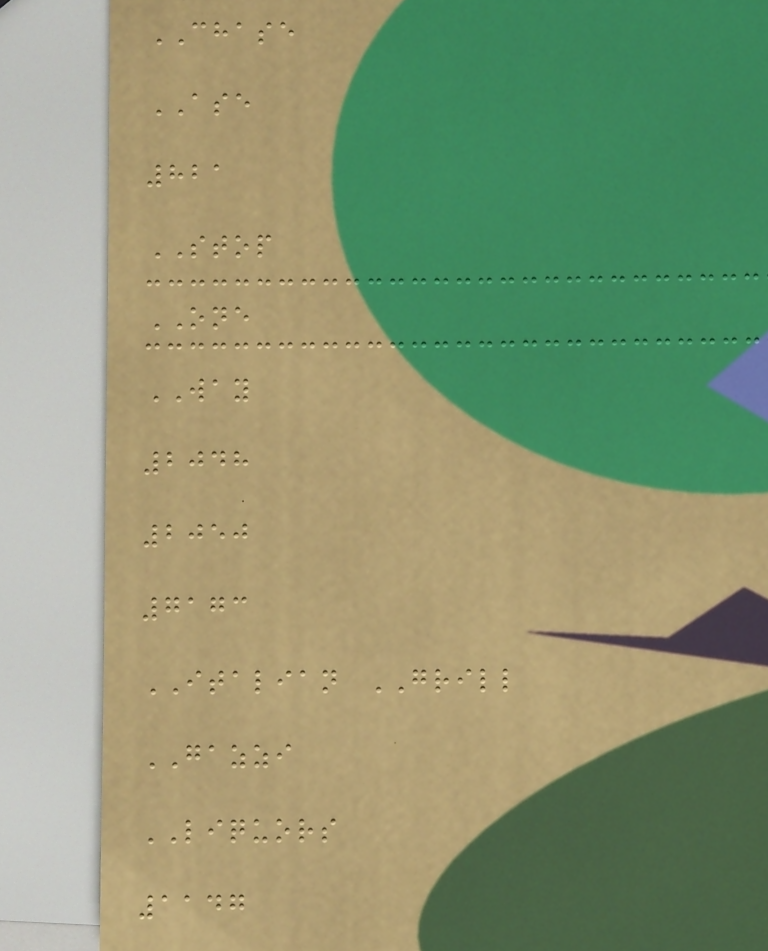CHASE
ASE
821
STOP
ONE
WAY
2048
2050
7173
ITALIAN GRILL
GAZZI
LIQUORS
1147
